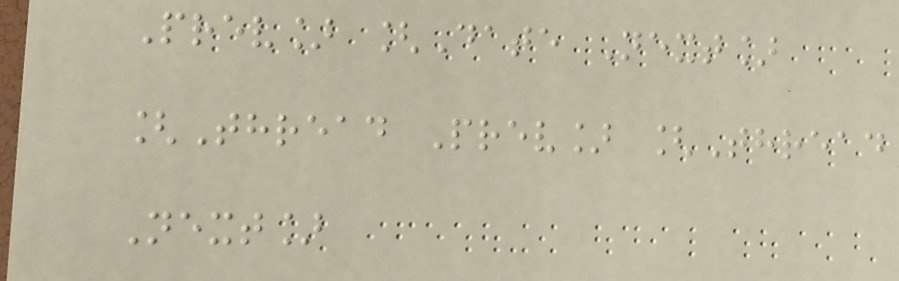Prev] [Date Next]
[Thread Prev] [Thread
Next]
